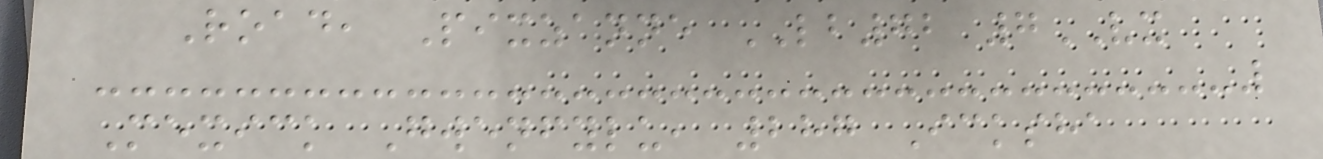Road, Pixzanne LB72 7VX
Mexick Gwenfylu, 287 Icksha
